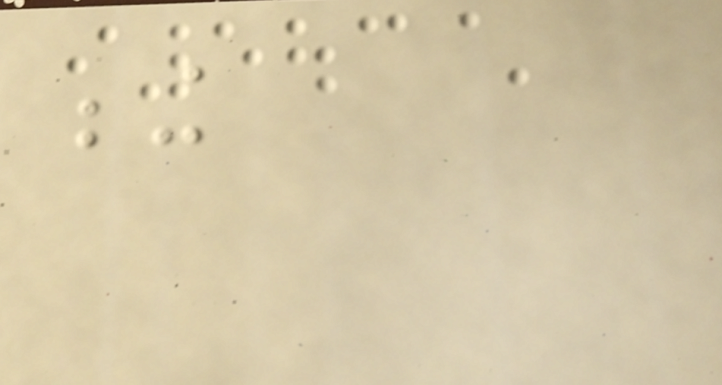being
